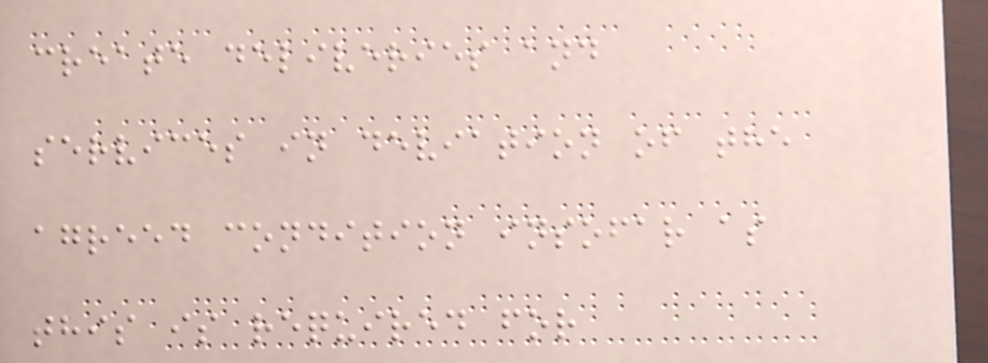create deliveries and
services in deviation of the
agreed condition insofar as
this is required for
